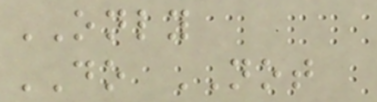ONLY
DO NOT
